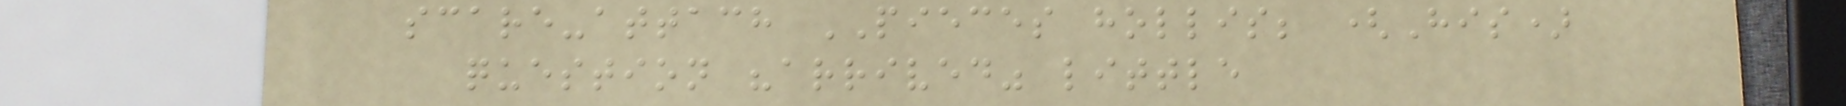scare-attach PIECES hollis; (His)
question "arrived" little
